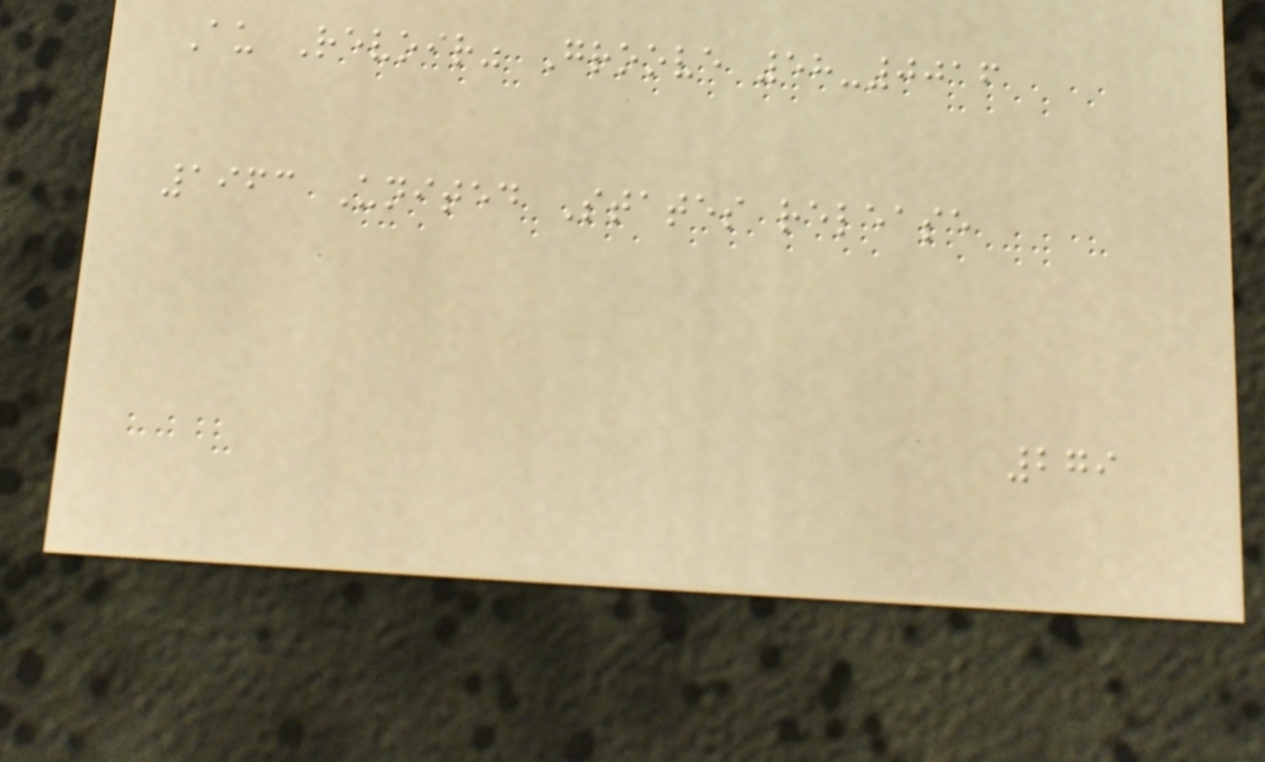Au Revoir" Groove 58-0016
1963 United States release
279
